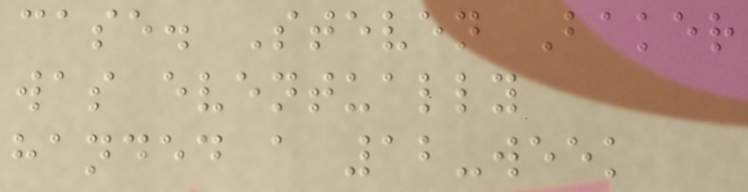case. Steven Baker
was eventually
handed a 12-week
